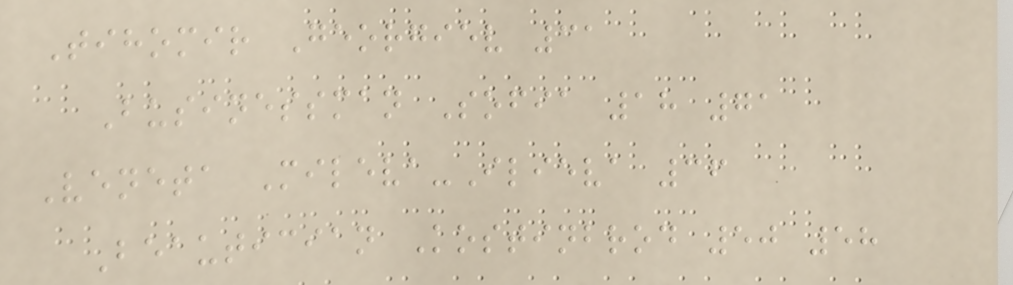Tihomir Georgiev 31
Businessman Sofia 18 71
Veneta Mileva-Ilieva 36
Beautician Kostinbrod 50 58
